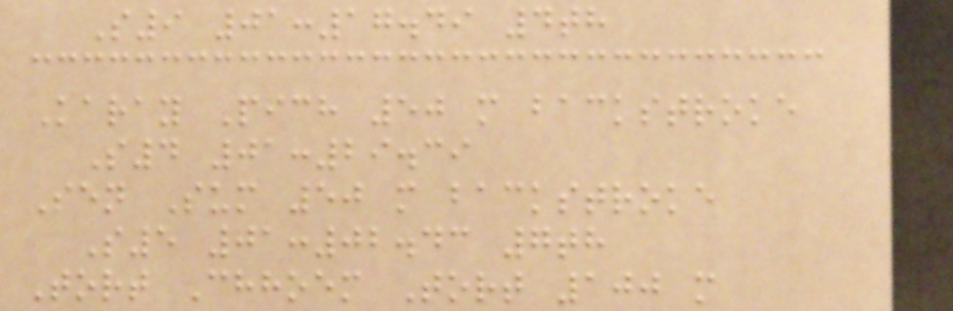S9 01:17.49 4th
Karay Pich 50 m backstroke
S4 01:29.39
Sen Sum 50 m backstroke
S5 01:02.43 7th
Tort Chhoem Tort 100 m
